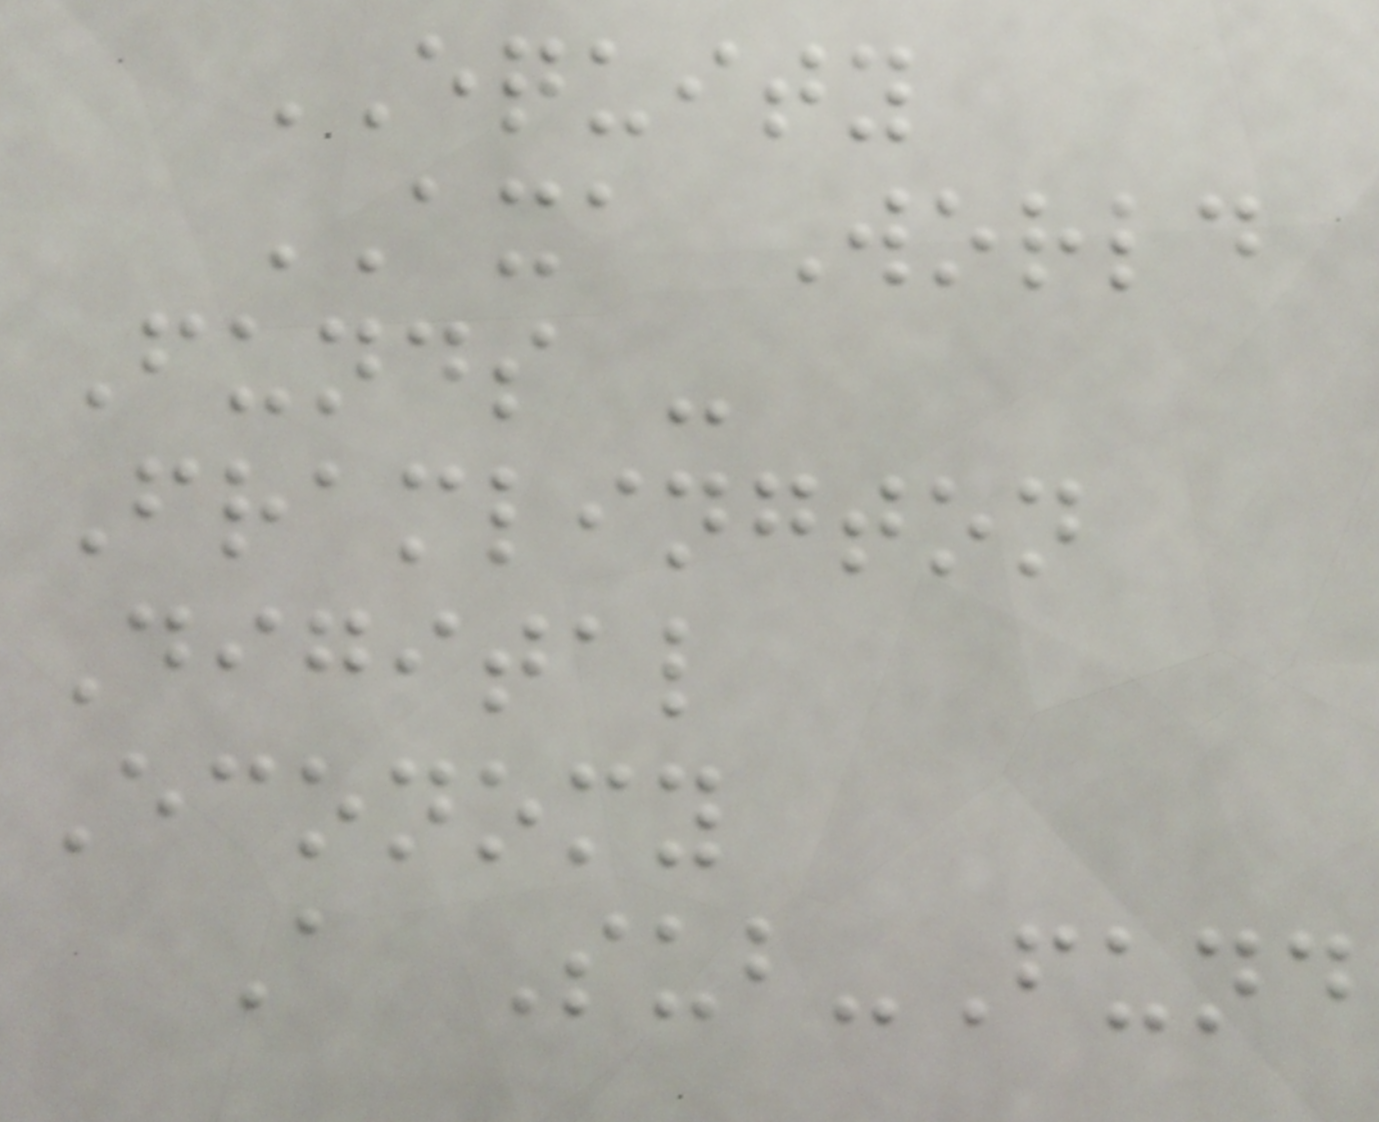EQUITY
AXA World
Funds -
Framlington
Digital
Economy
A Sub-Fund
